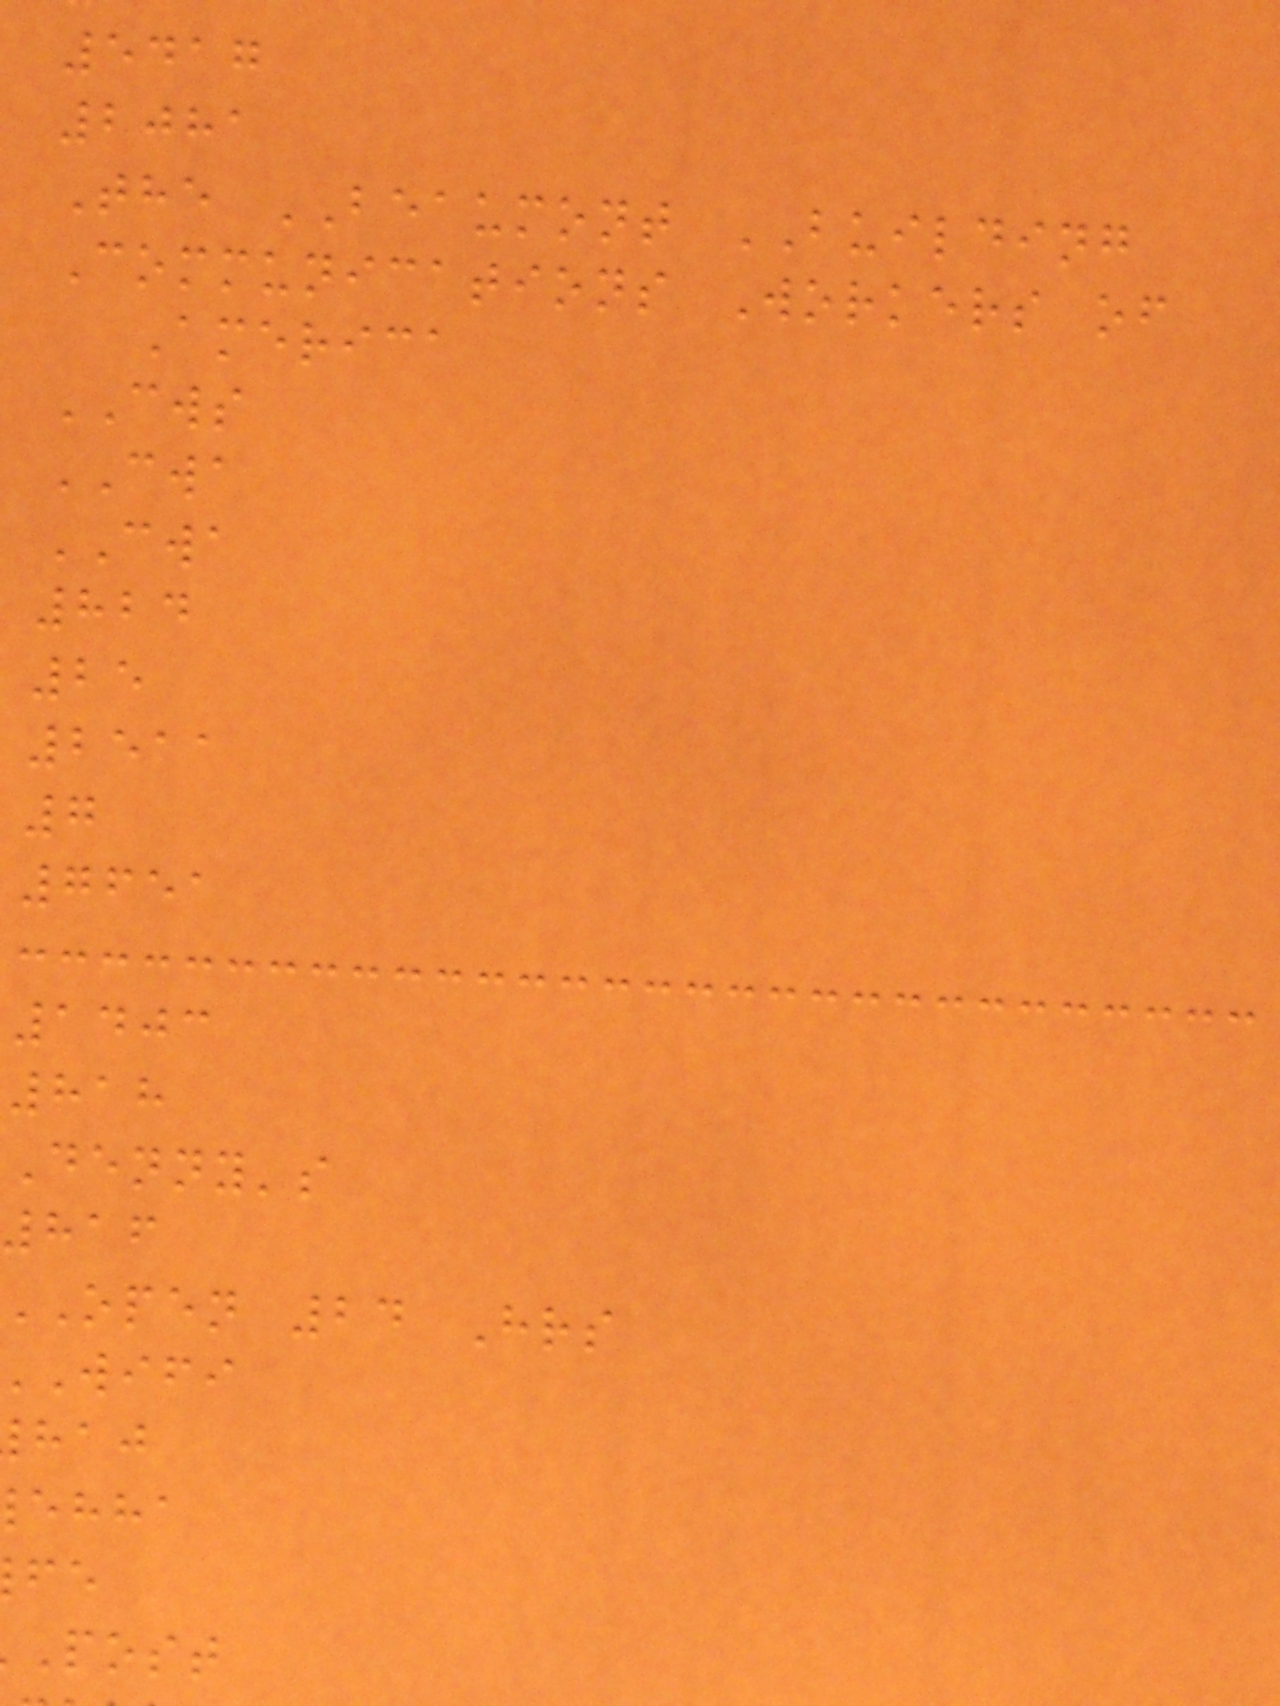5417
2081
The BEAUMONT BUILDING
Communications Workers of
America
CWS
CWA
CWA
824
25
2511
7
7651
1403
818
Denny's
816
open 24 Hrs
wifi
ehha
post
